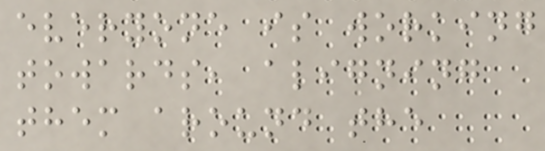everyone is working
towards, aligning
them around the
